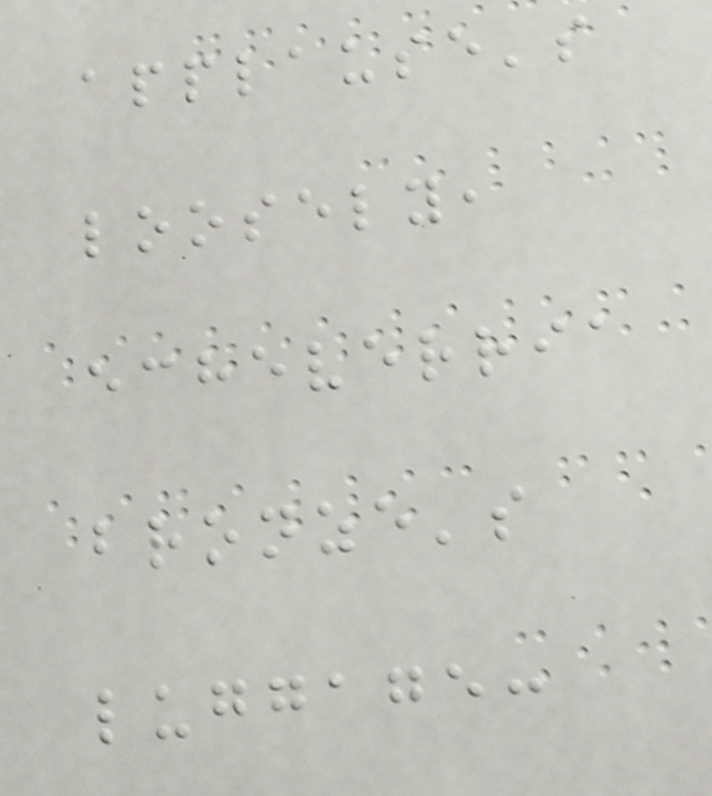applause's
loosely,
echeverria
bronze's
luggage:
